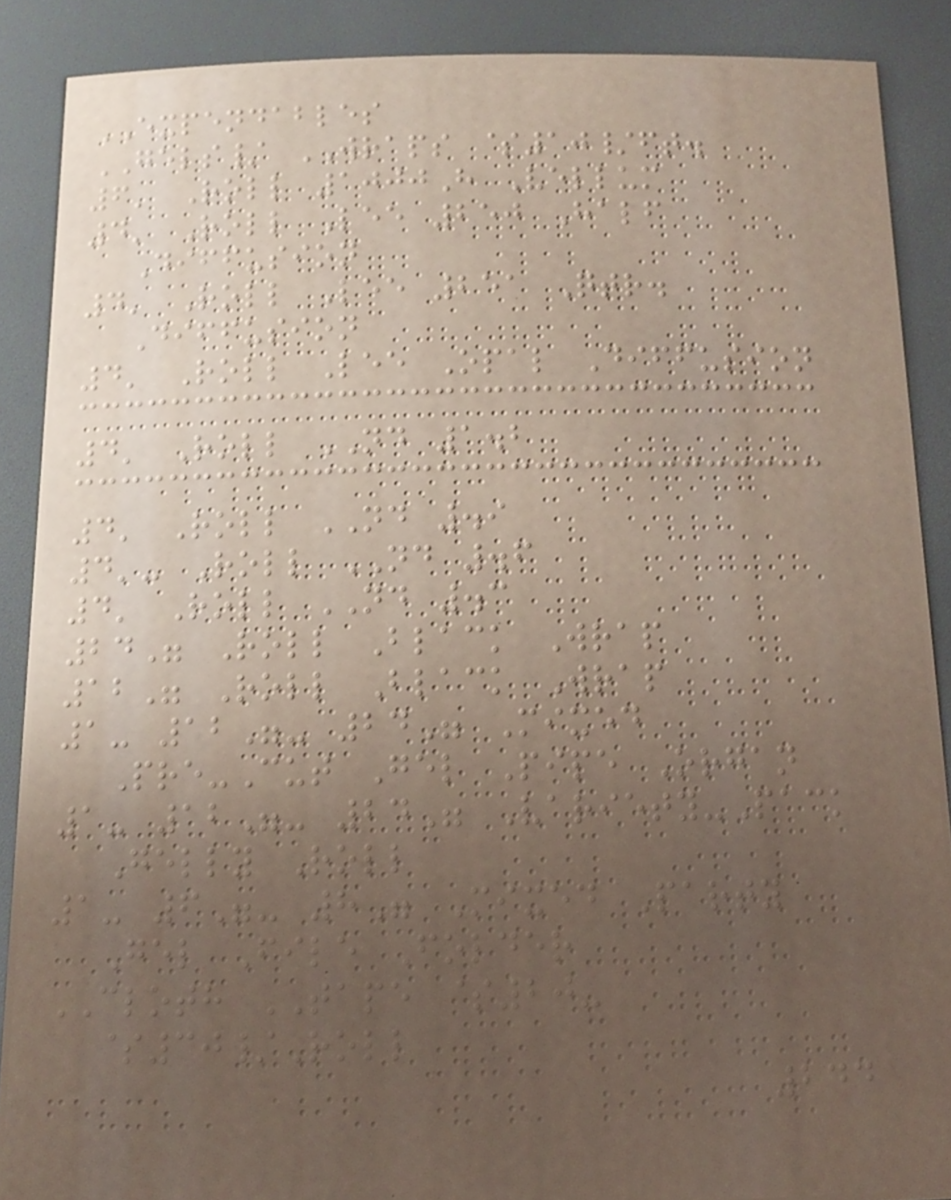EXPENDABLES
GELS/ WRAPS $10/ft.
6' Roll 1000H Vellum
4' Roll Lee 250 Half
Diffusion
4' Roll Lee 251 Qtr.
Diffusion
4' Roll Lee Opal Diffusion
4' Roll ND 1.2
4' Roll ND .9
4'- Roll ND .6
4' Roll ND .3
24" Roll Black Wrap
12" Roll Black Wrap
1- 12"- 24" Mixed
Pre-Cut Gel Pipe Organ
1- 12"- 24" Variety-Pack
Gelly Roll
1- 6"- 8" Mixed Party
Gel File Folder
CLOTH TAPE $20-
$30/Roll
244
